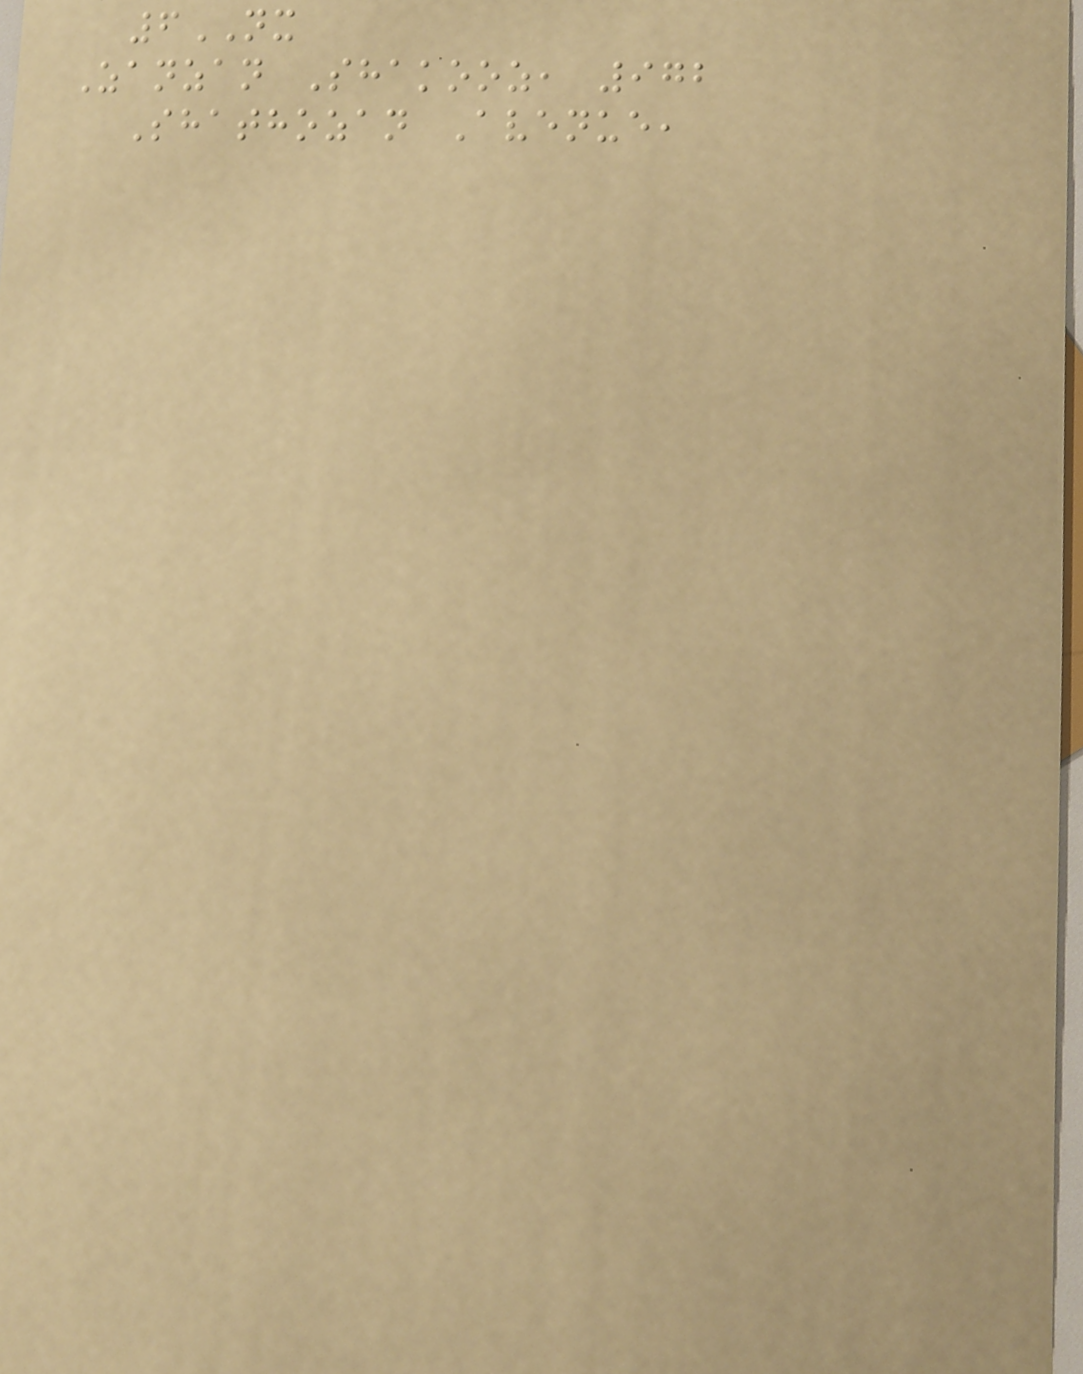6NX
Zanzan Shakooz, 972
Shathozan Avenue,
